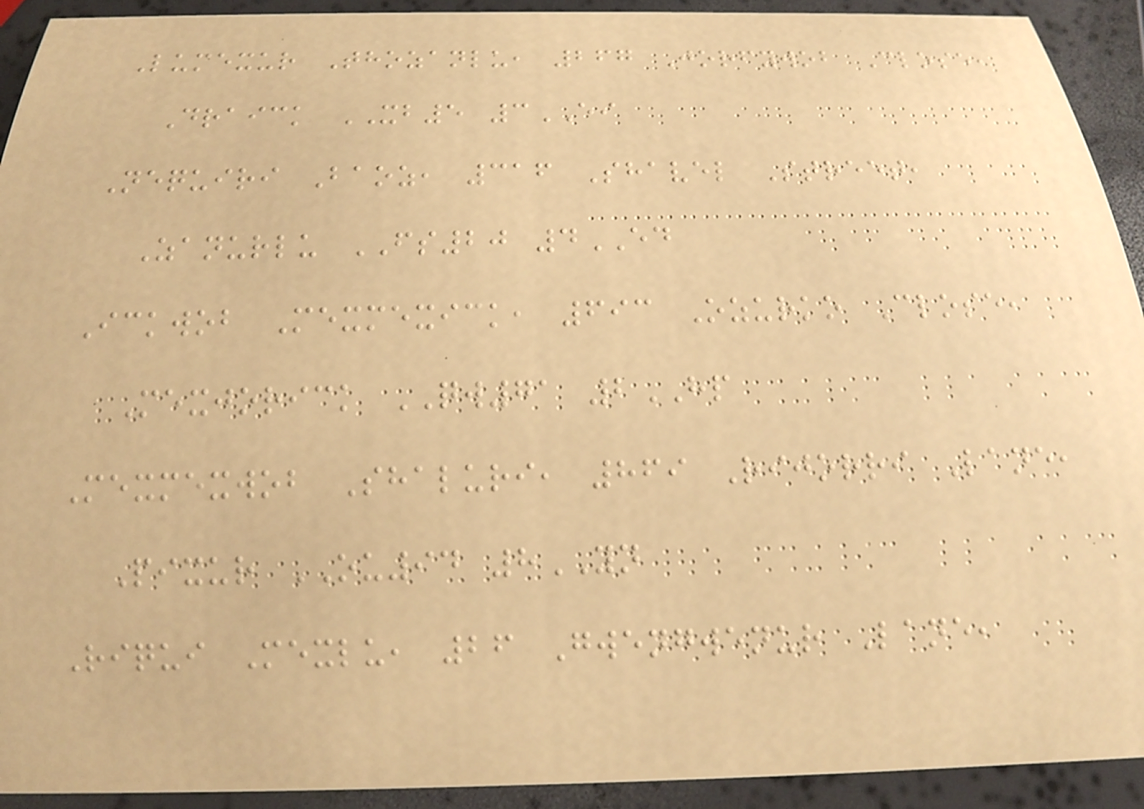Lumexur Thozanlu, 267 Jorfywob Close,
Draick XB5 3EI
Nequiri Baoz, 316 Shavel Street,
Zanurlu FS20 4ED
Ickwob Mexmexick, 693 Ozurko Close,
Mexjorick QW71 2HP
Mexmexwob Shaluri, 869 Rijorri Lane,
Pixur OU94 8YN
Riqui Mexlu, 26 Gwengwenur Lane,
